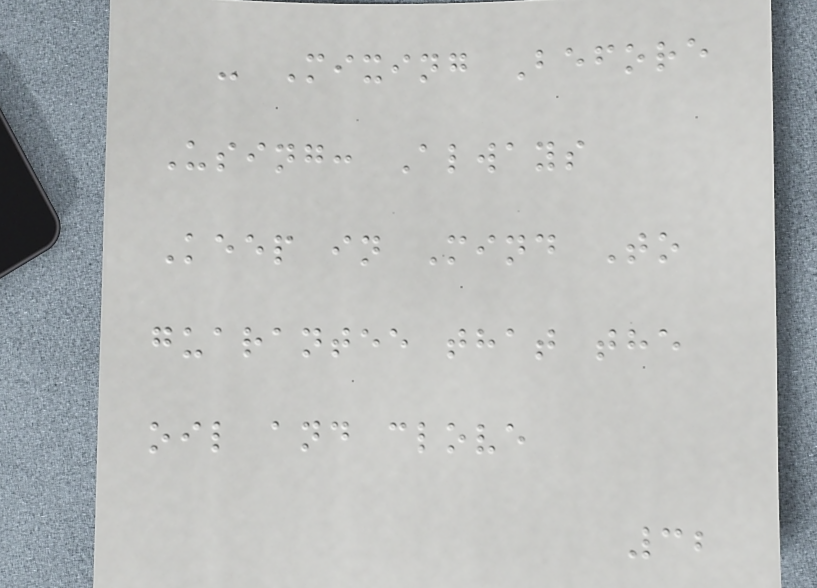- Mixing Before
Using: Always
Keep in Mind To
guarantee that the
oil and clove
32
